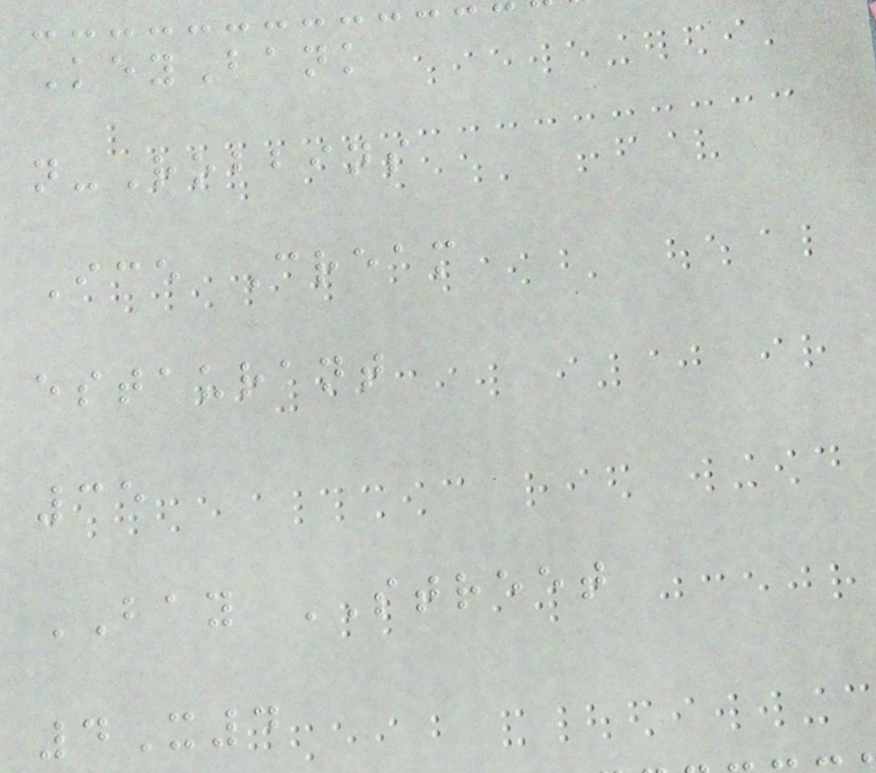KeyBank
n-Robbins
Ice Cream
estaurant
35
BAY STREET
4X4
